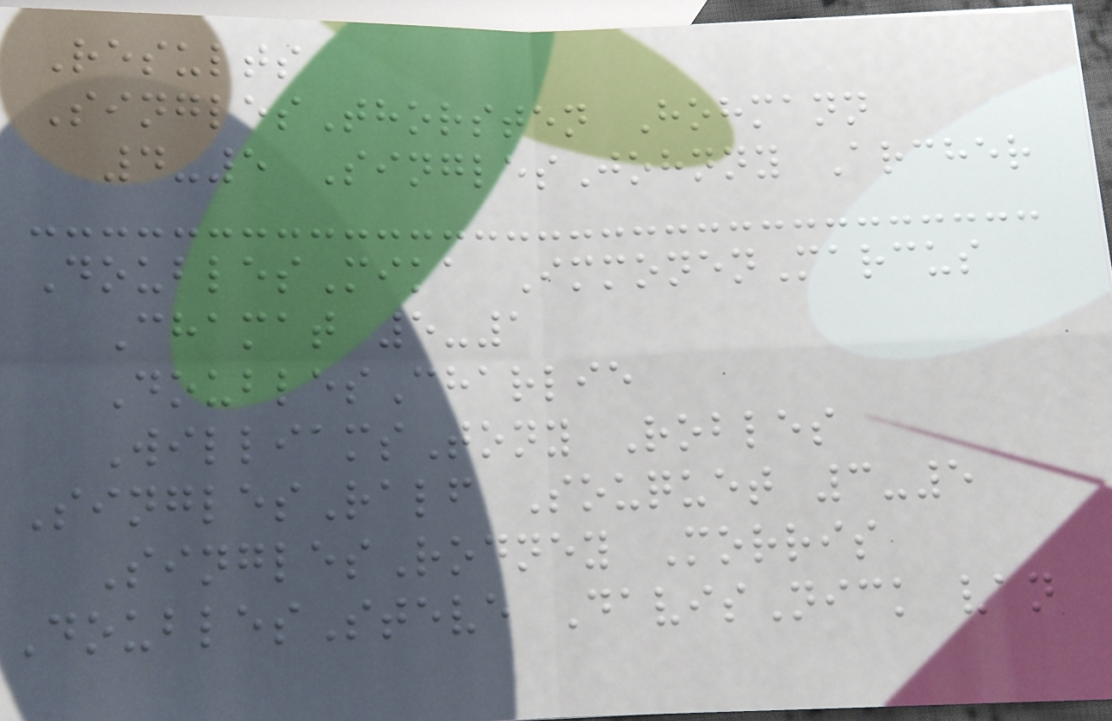Results
SinglesThorsten Hohmann
4-5 SinglesJohnny Archer
DoublesMika ImmonenMarcus
Chamat 5-1
DoublesCharlie
WilliamsTony Robles
SinglesRalf Souquet 3-5
SinglesRodney Morris
DoublesSteve DavisNick van
